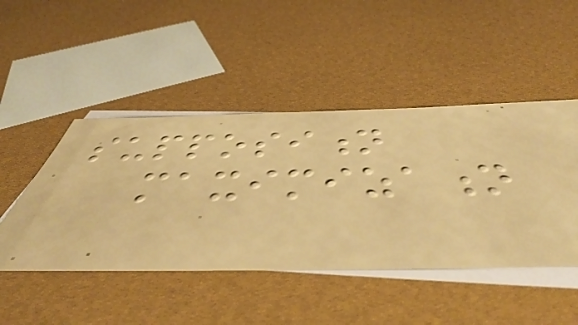supposition
maximization
